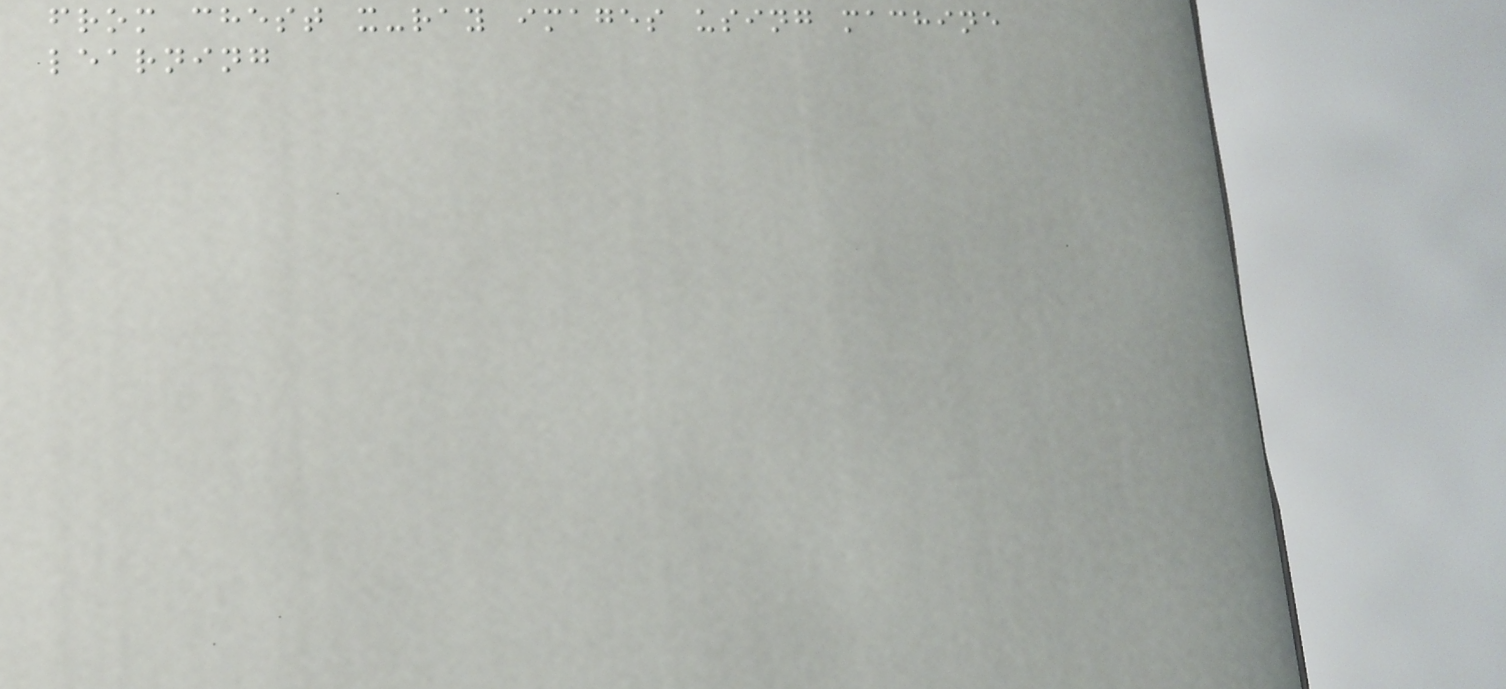from chest x-ray images using machine
learning
